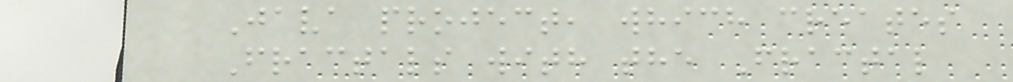Java project, which creates
Fractals with the Fractal
